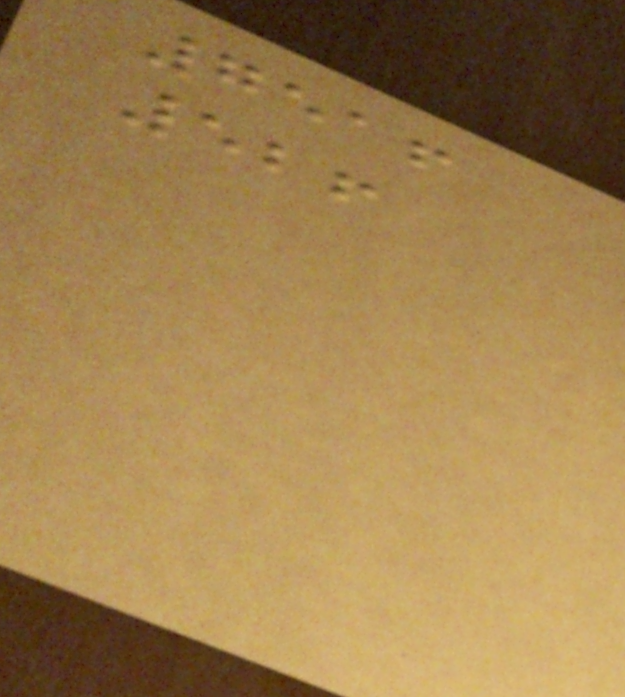7516
526
